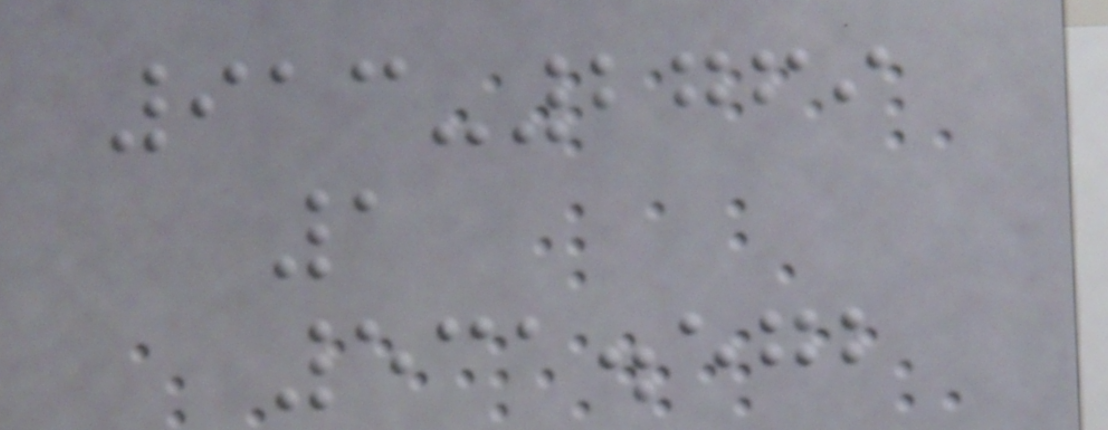913-2769
1
531.572
